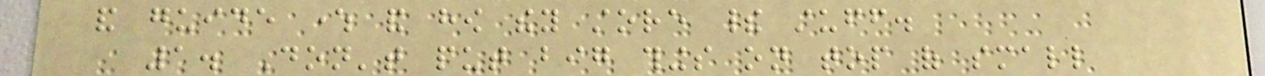and guide where and how they store their stuff.
1. Don't put big things on top of small
